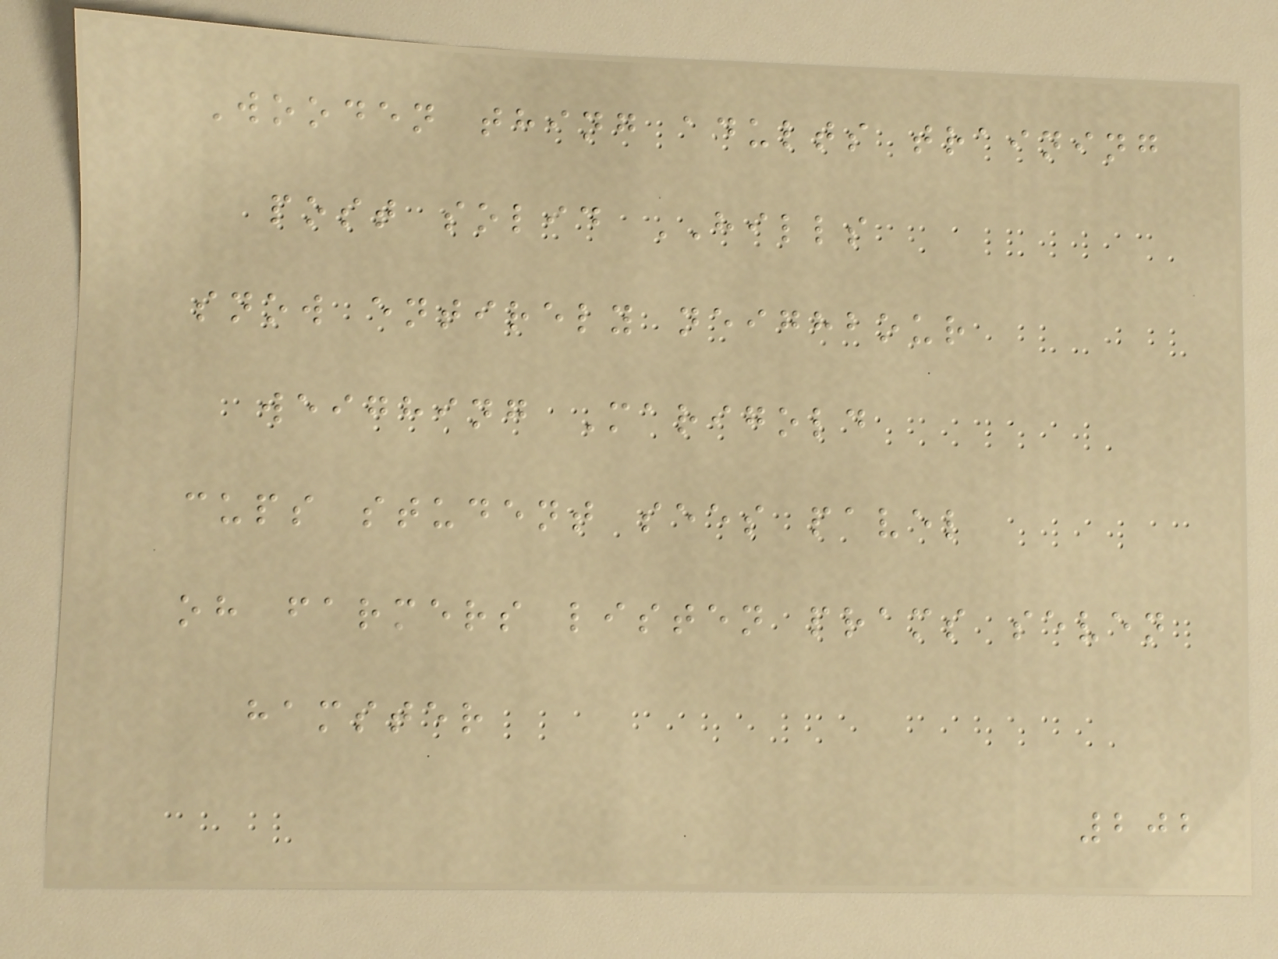Wooden thing adults training
post solid HILLS
snow entirely neighbour
weighing Marigold
cups student sees pavel
oh farmers listen prams seven
hamster
202
